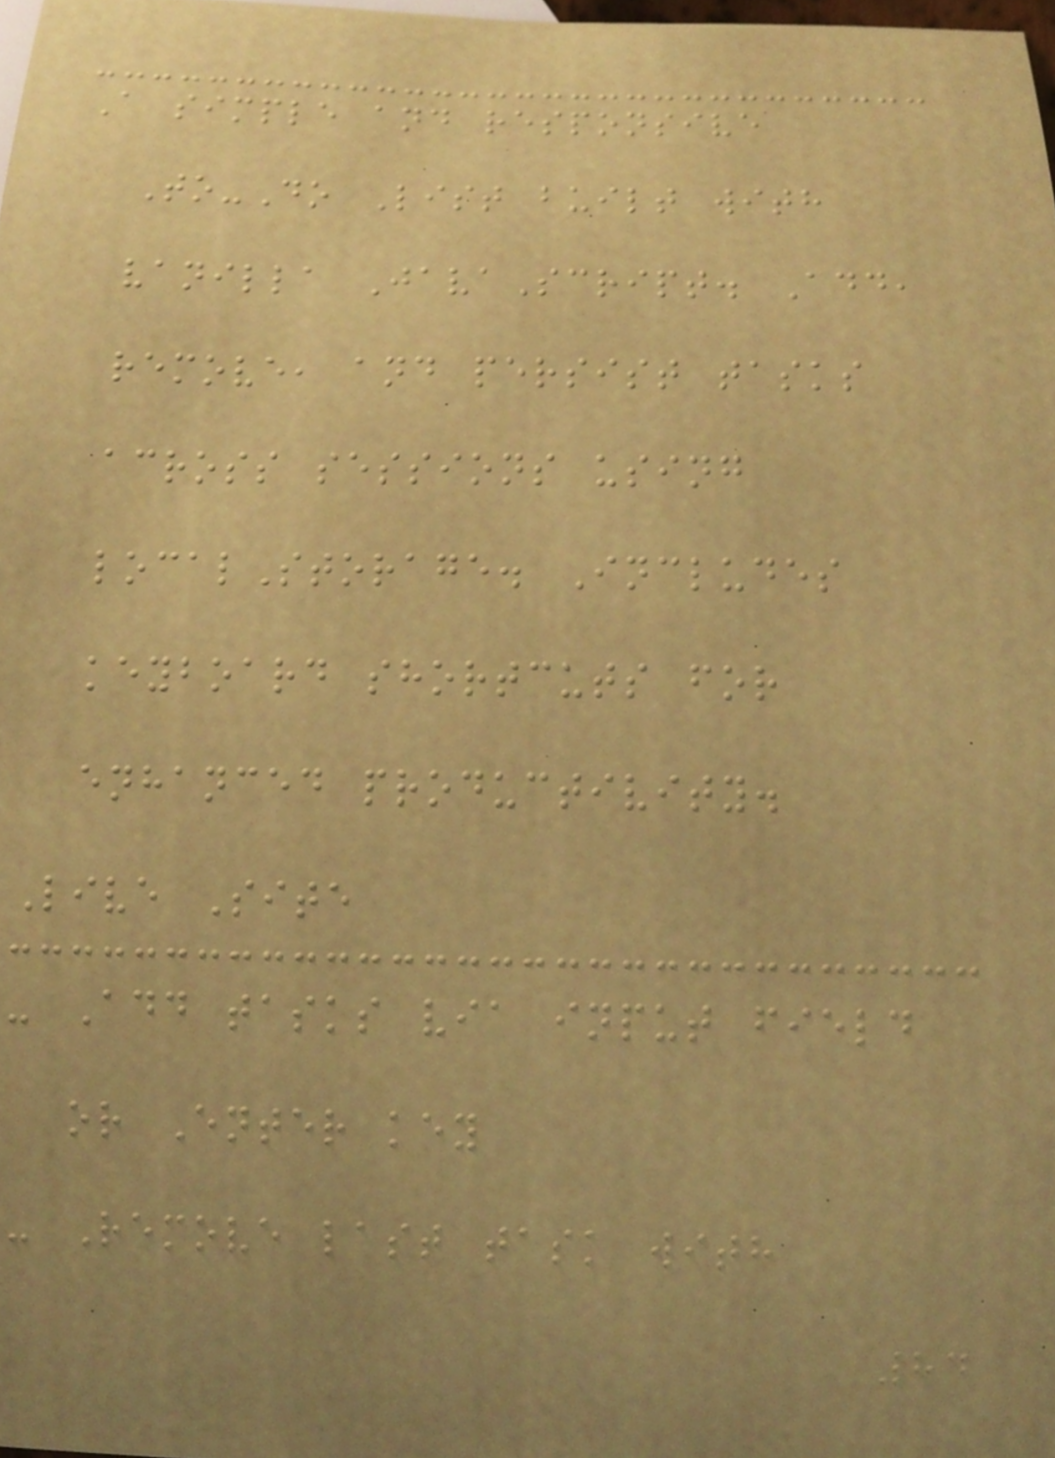A simple and responsive
To-Do List built with
vanilla JavaScript. Add,
remove, and persist tasks
across sessions using
localStorage. Includes
keyboard shortcuts for
enhanced productivity.
Live Site
- Add tasks via input field
or Enter key
- Remove last task with
84
